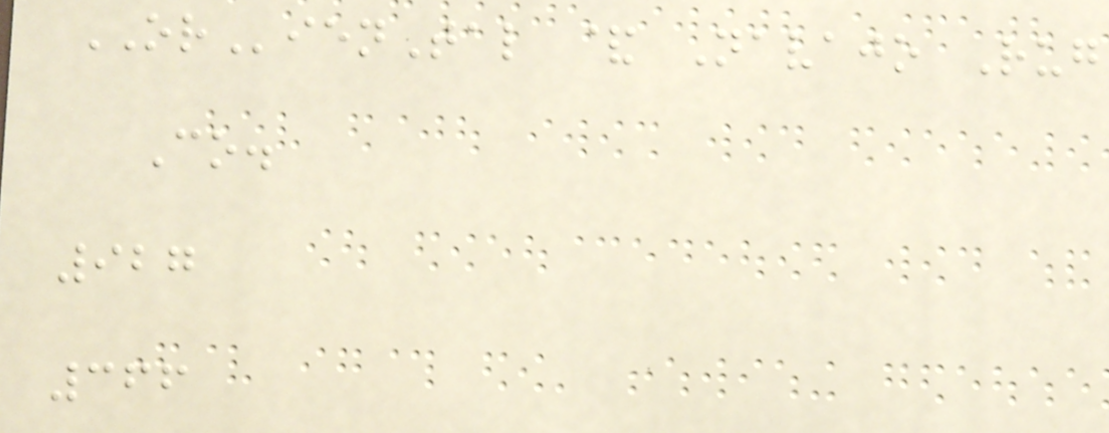ORienTal & Navajo Rug
Co.
927
366
